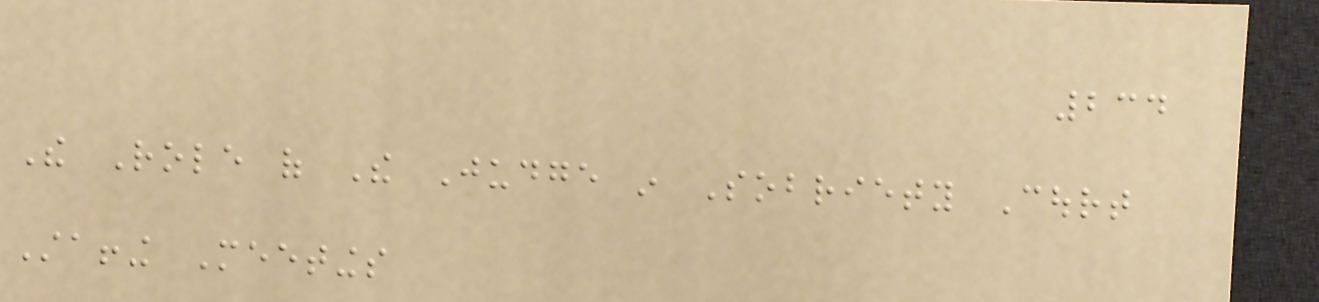234
The Role of The Judge in Sobriety Court
Staffing Meetings
